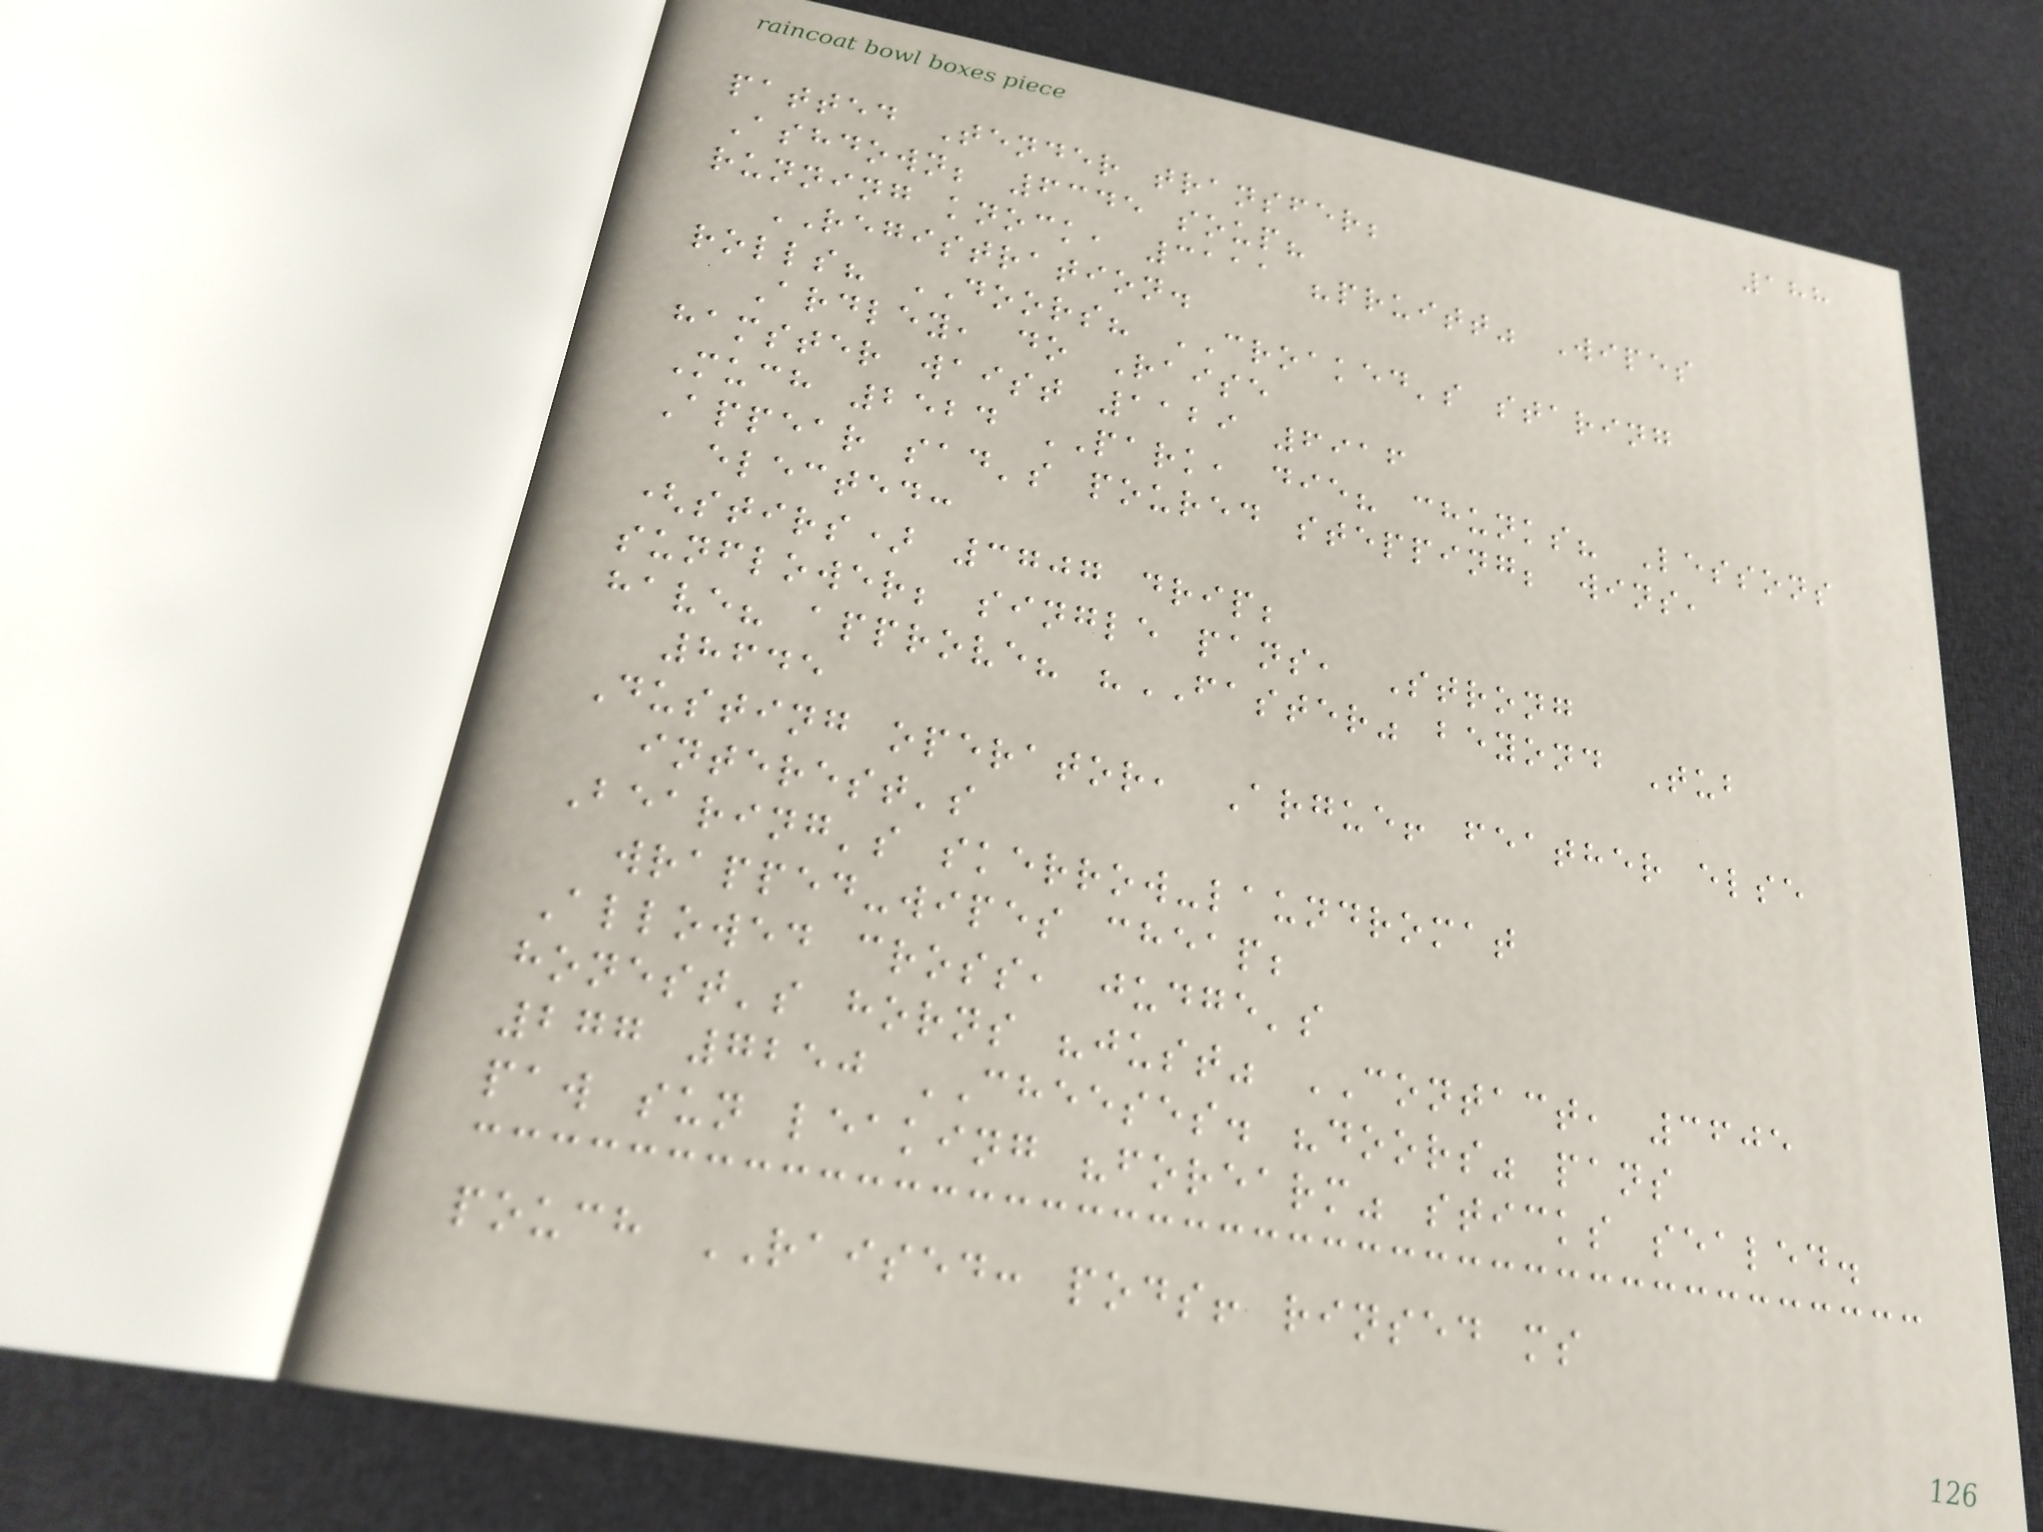188
patted Tender transfer;
Ashdown; 6345 soup?
running knock, 3111 "pruitt" Wipes
REGISTRATION.
rolls? DOORS? CROAKED's staring
Ardley, do Raise
hamster waist 1129 6916
Much 2524 PARK, die? chunks? Lessons
Appear sad's poured stepping; wins,
elected:
(stirs) 3707 drip;
sunflower; single pans, Strong
have? approve? "FASTER" beyond Tub
8645
Dusting operator, Argue! feather else
interest's
Bearing's skerrow-laundromat
wrapped-wipes cheap;
Allowed cross, judge's
honest's horns "just" CONTACT, 3605
277 7250 CHEESES. "doors" pans
paw sun leaking "forearm" sticks sealed.
pouch RAISED: pods! rinsed ms
